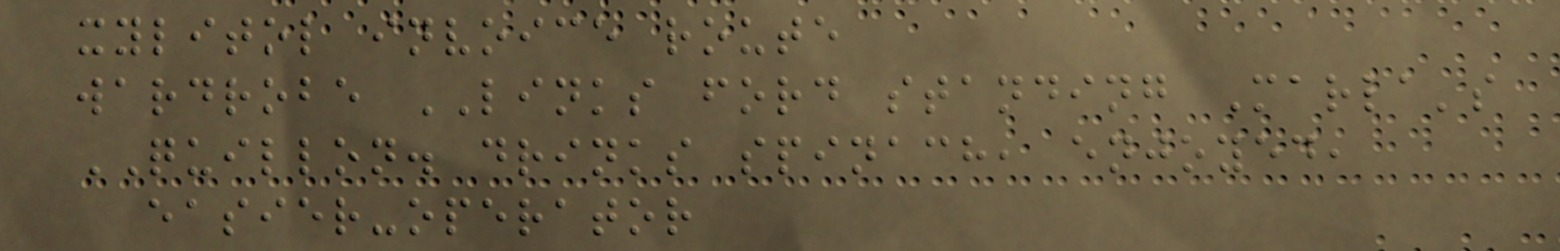xylitol invoice route
wardrobe LINKS ford standing Marla's
QUILLON. drinks spinach, enjoyed,
easier-operator
